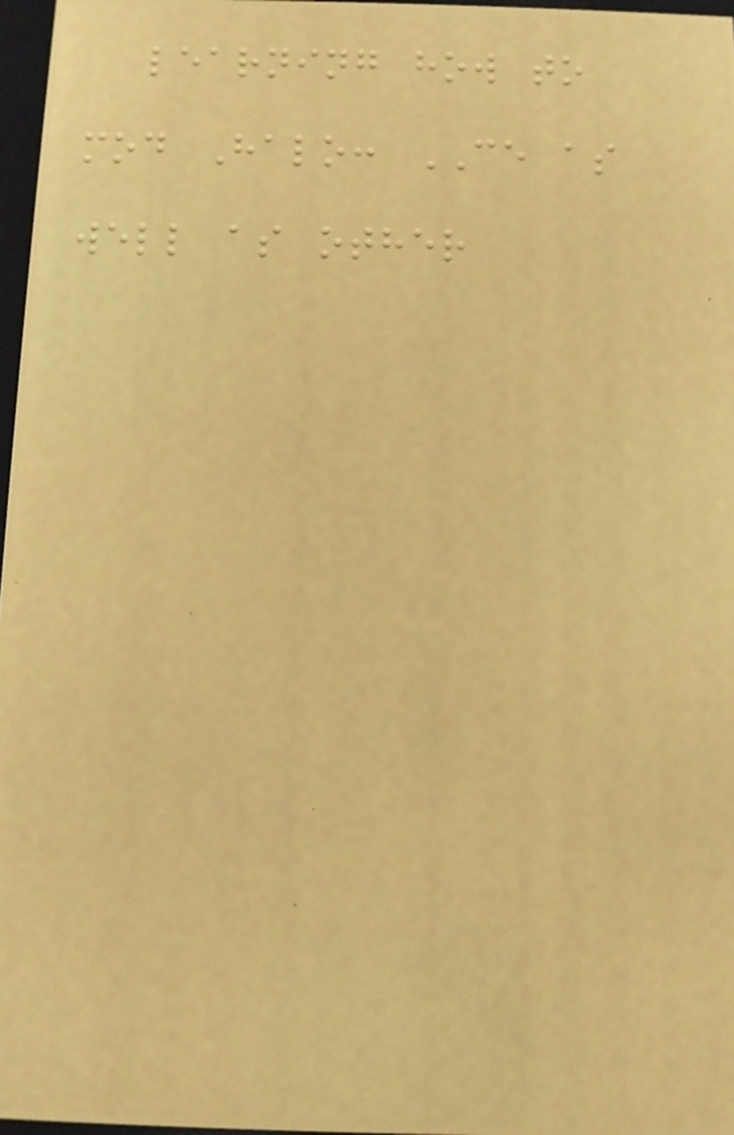learning how to
mod Halo: CE as
well as other
